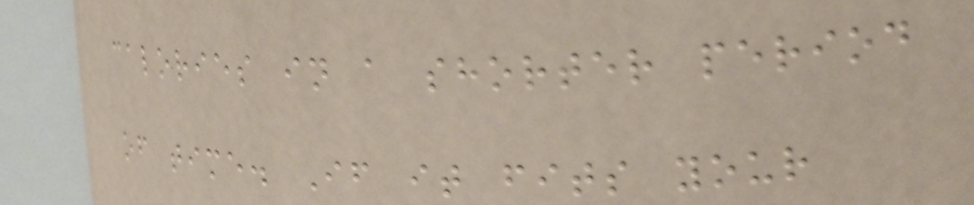calories in a shorter period
of time. If it fits your
